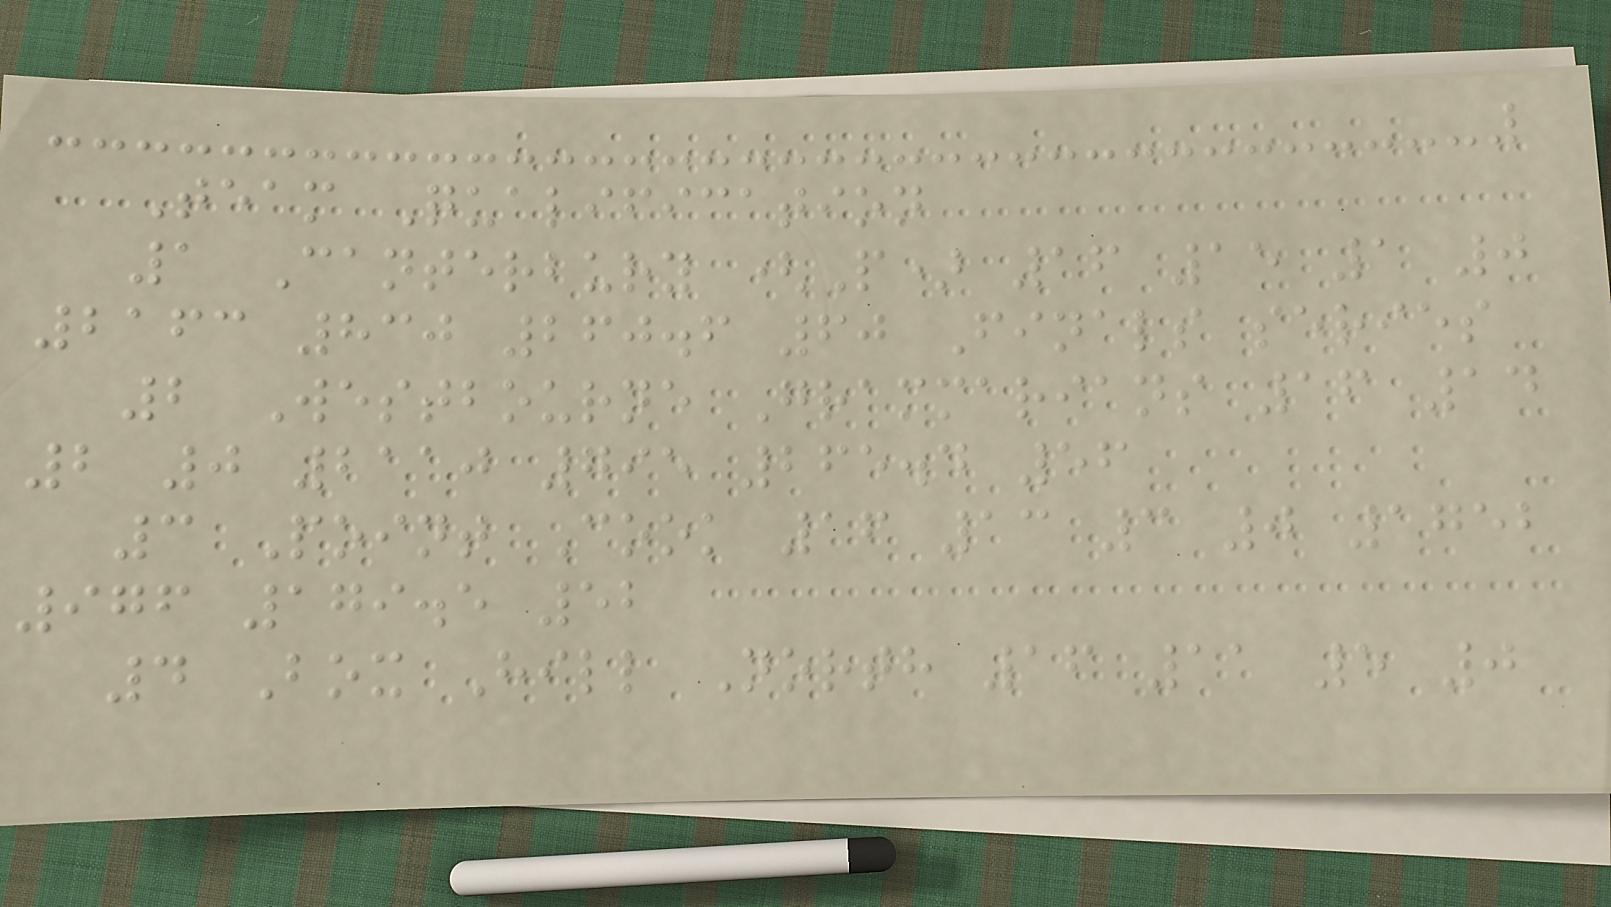Team Qualification
1 Canterbury (P) 16 15 1 0
2163 830 260.6 60 Finals series
2 Westbourne Grammarians 16 14
2 0 2110 795 265.4 56
3 Point Cook 16 13 3 0 1752
976 179.5 52
4 Box Hill North 16 11 5 0
